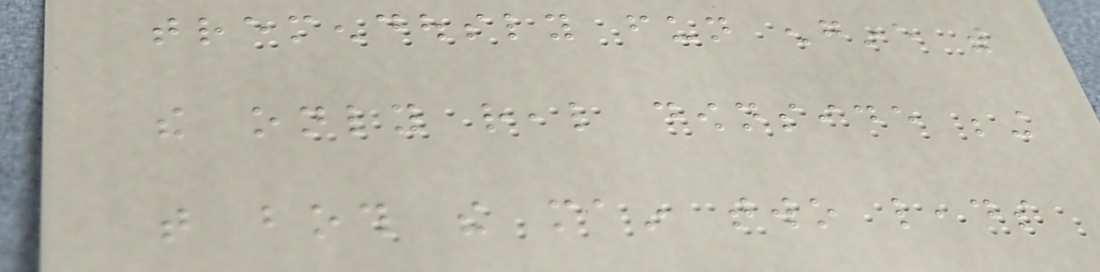tremendously fun engine with
the only real downside being
that both the main two leads
